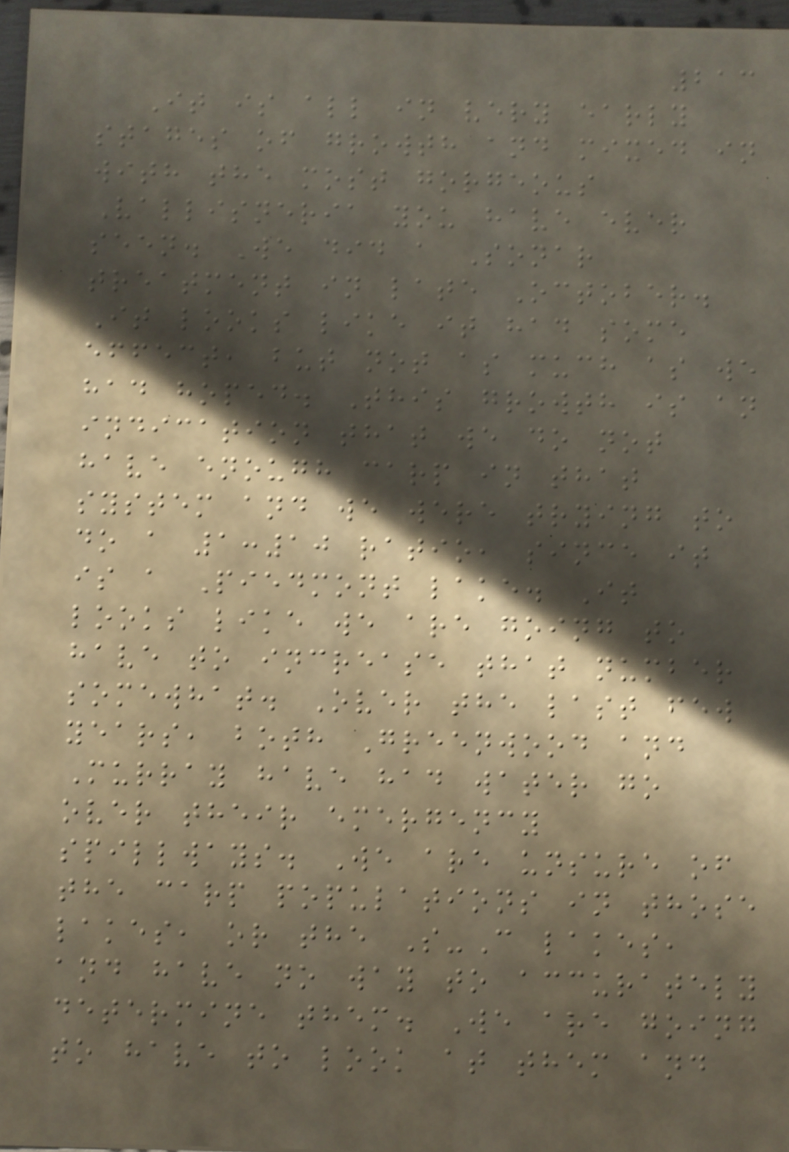213
It is all in very early
stages of growth and mixed in
with the most gorgeous
Vallisneria you have ever
seen. We did a Sonar
treatment in late October.
It looks like it had some
effect, but not as much as we
had hoped. This growth is an
indication that we do not
have enough carp in that
system and we were trying to
do a 1:10 ratio, since it
is a Piedmont lake. It
looks like we are going to
have to increase that number
somewhat. Over the last few
years, both Greenwood and
Murray have had water go
over their emergency
spillways. We are unsure of
the carp populations in those
lakes, or the S-C lakes,
and have no way to accurately
determine them. We are going
to have to look at them and
